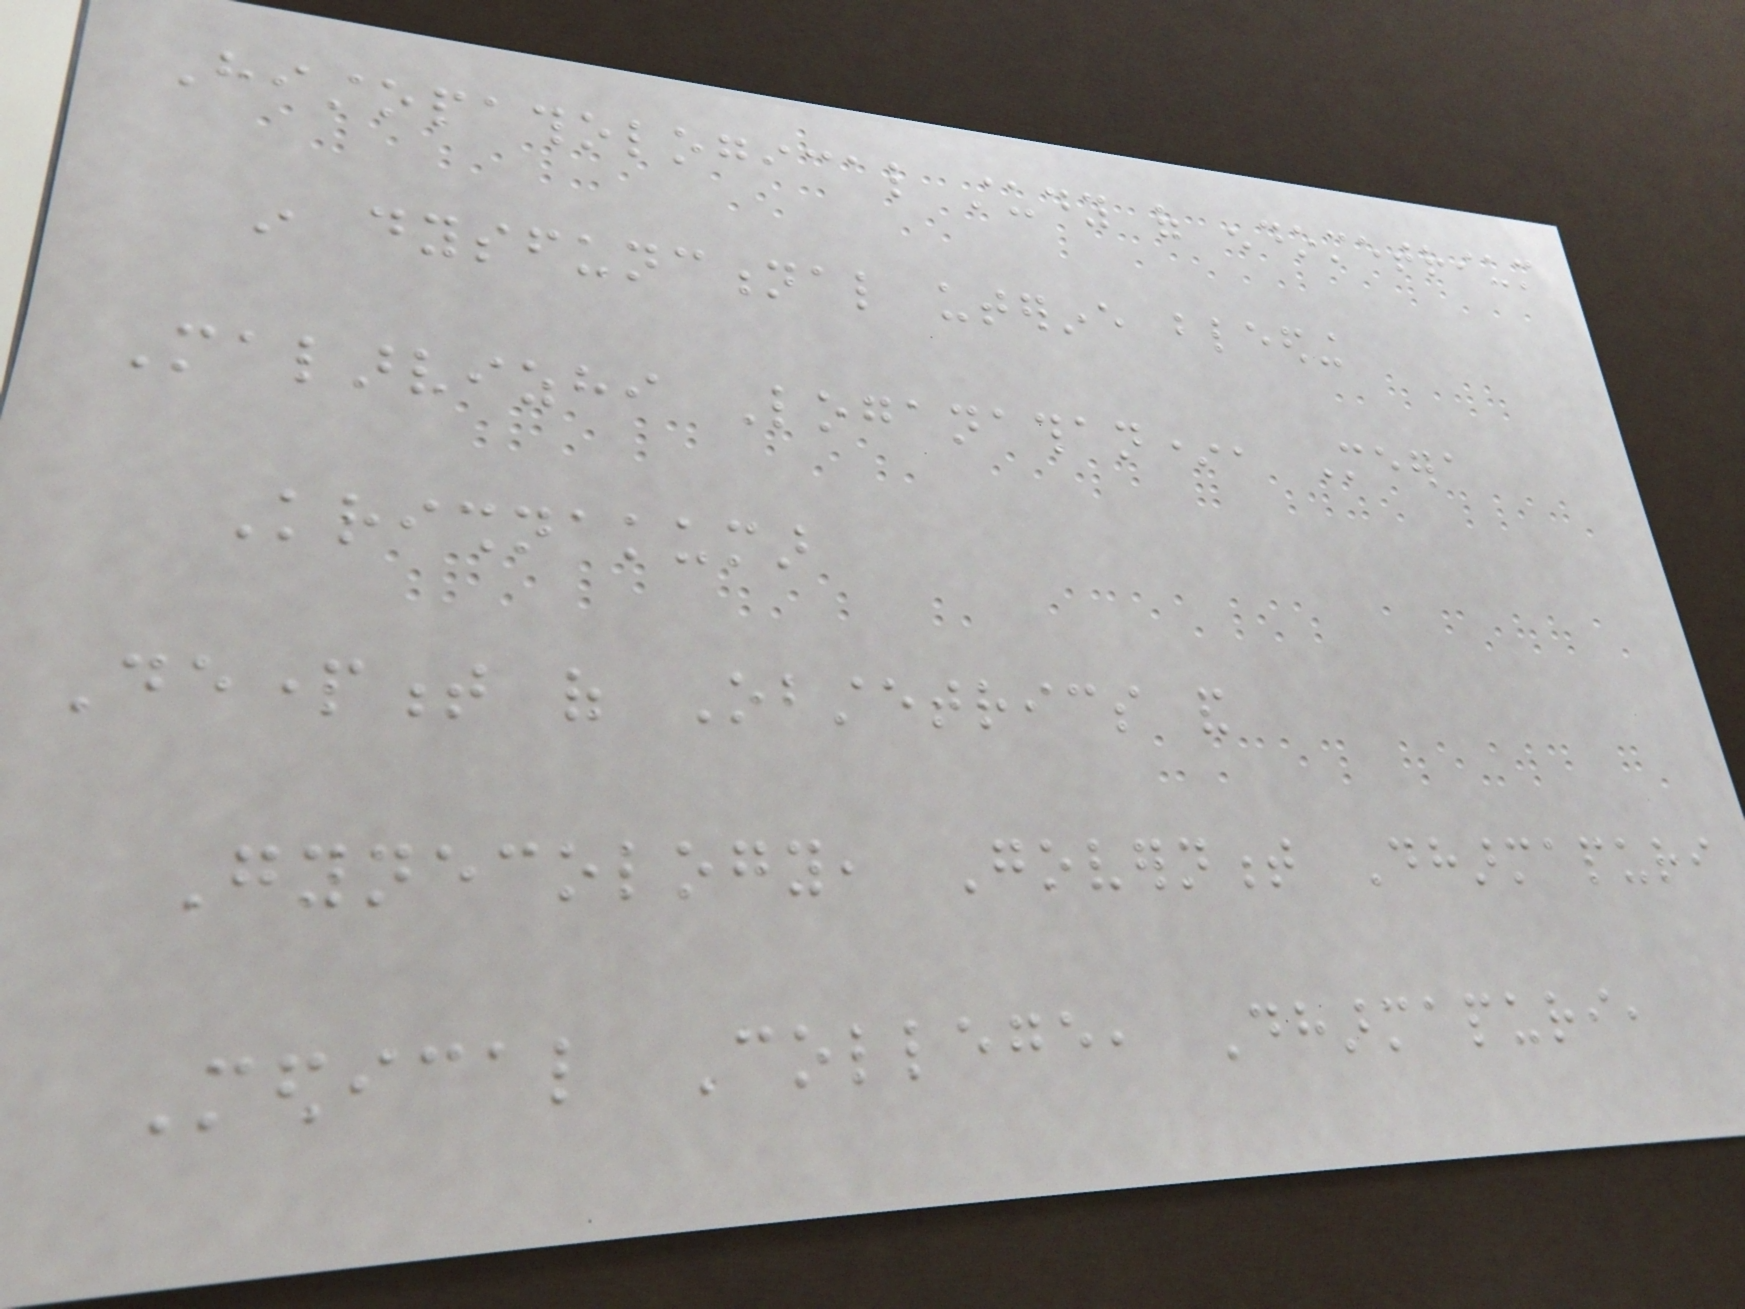Histopathological study of endometrium
in dysfunctional uterine bleeding
Malarvizhi Loganathan*, Meera
Krishnakumar
Department of Obstetrics and
Gynecology, Government Dharmapuri
Medical College, Dharmapuri,
